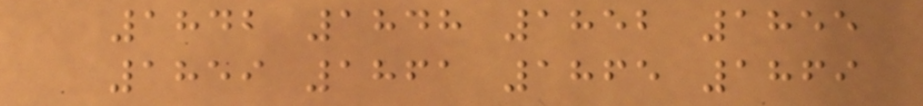1842 1848 1852 1855
1859 1861 1865 1869
